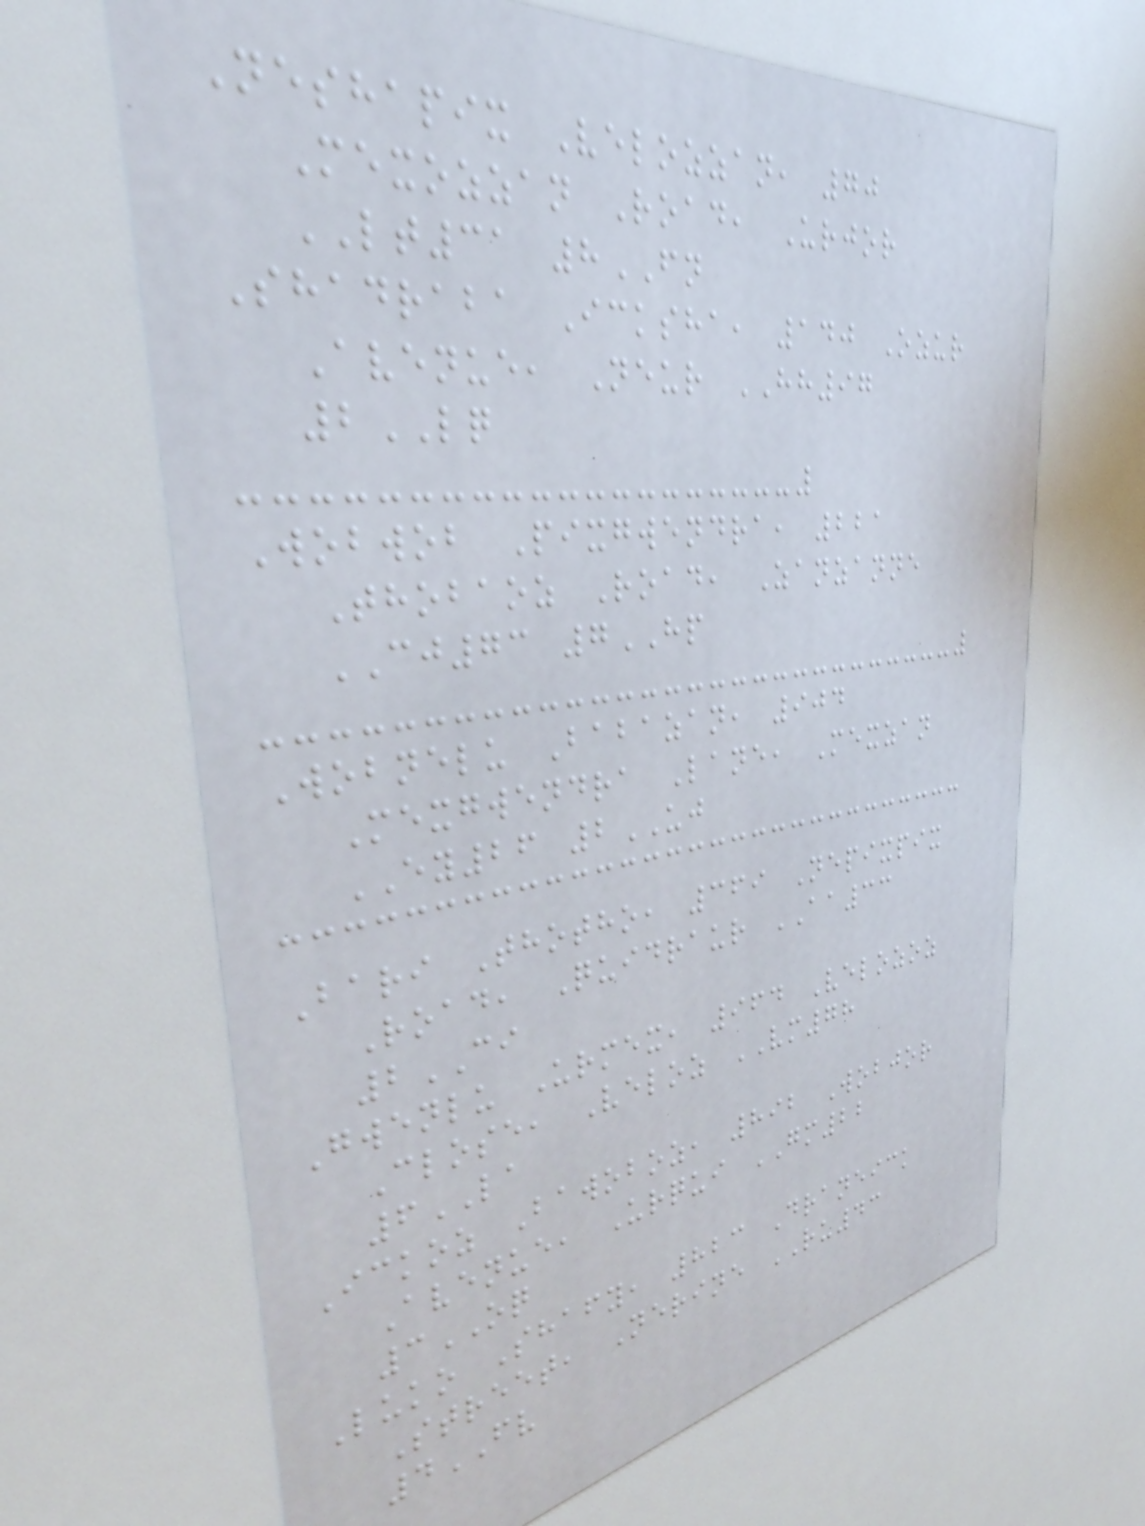Neshapix Velozzan, 70
Mexozzan Road, Urjor
LT31 8FN
Shadraba Icksha, 140 Ozur
Avenue, Neur HH97
2LQ
Wobwob Pixgwendra, 221
Thobaoz Road, Zanzanne
CJ73 7HP
Wobnelu Babazan, 904
Mexgwendra Lane, Mexzan
EY26 2UJ
Bari Thotho, 369 Nepixpix
Road, Quidraur AA33
2CI
Gwenlu Urmex, 964 Velozoz
Close, Veloz VM78
6LA
Ickoz Bawoboz, 892 Wobjor
Avenue, Urqui GM22
3OQ
Luko Shafy, 823 Draneick
Street, Nerine RU43
4FV
